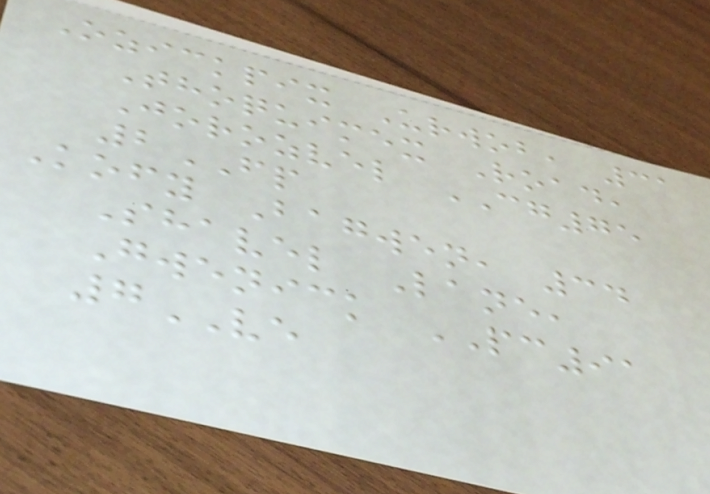Ozickpix Urwob, 31
Thoquimex Road,
Jorozvel CG75
2FP
Kofy Bagwen, 34
Shavel Lane,
Gwenick PC91
7VE
